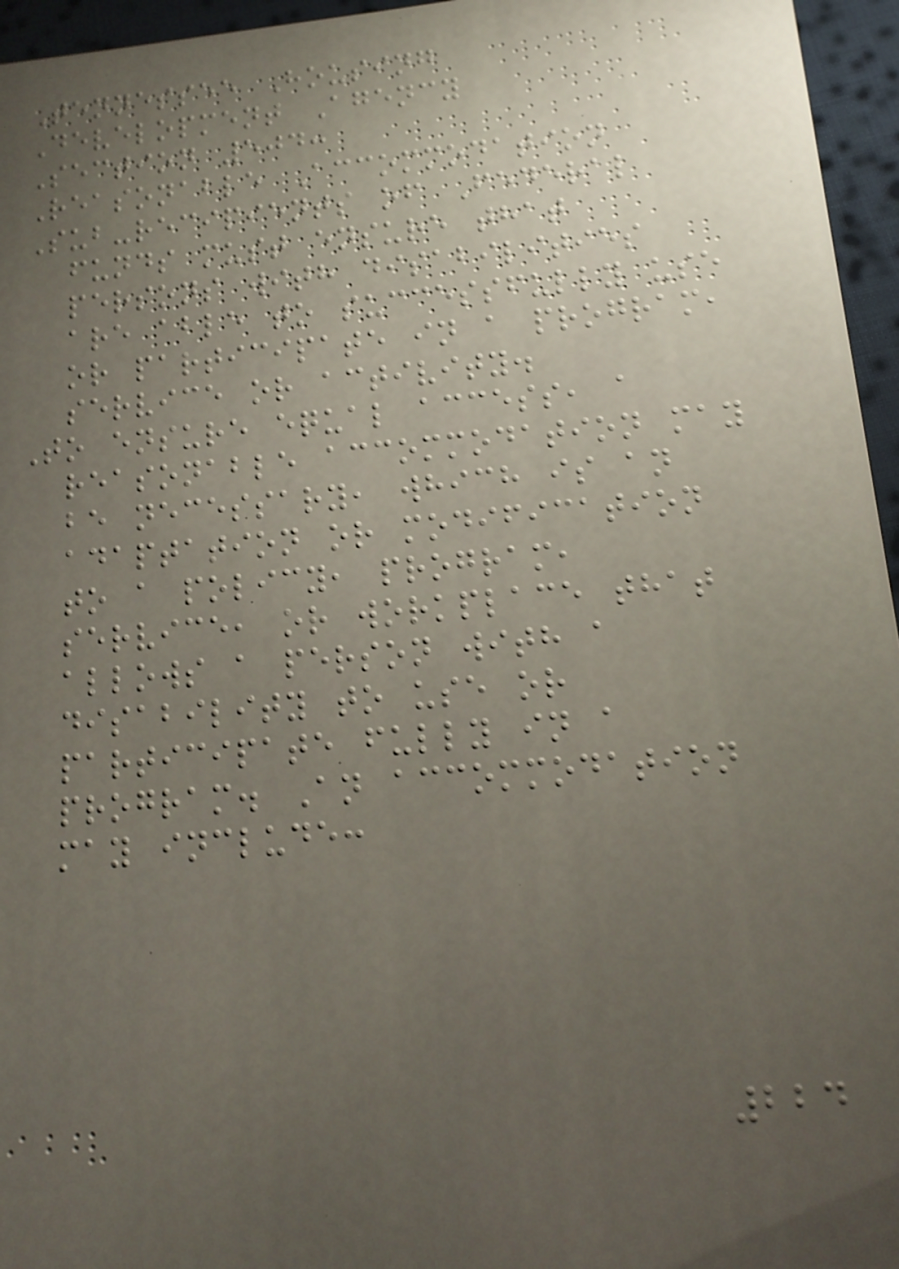Tennessee Housing
Development Agency
Section 504:
Reasonable Accommodation
Sub-recipients of Federal
funds must ensure that
persons with disabilities
are able to successfully use
or participate in a program,
service or activity.
To ensure equal access, a
reasonable accommodation may
be necessary, which is an
adaptation or modification
to a policy, program,
service, or workplace that
allows a person with a
disability to use or
participate fully in a
program. An accommodation
may include:
224
